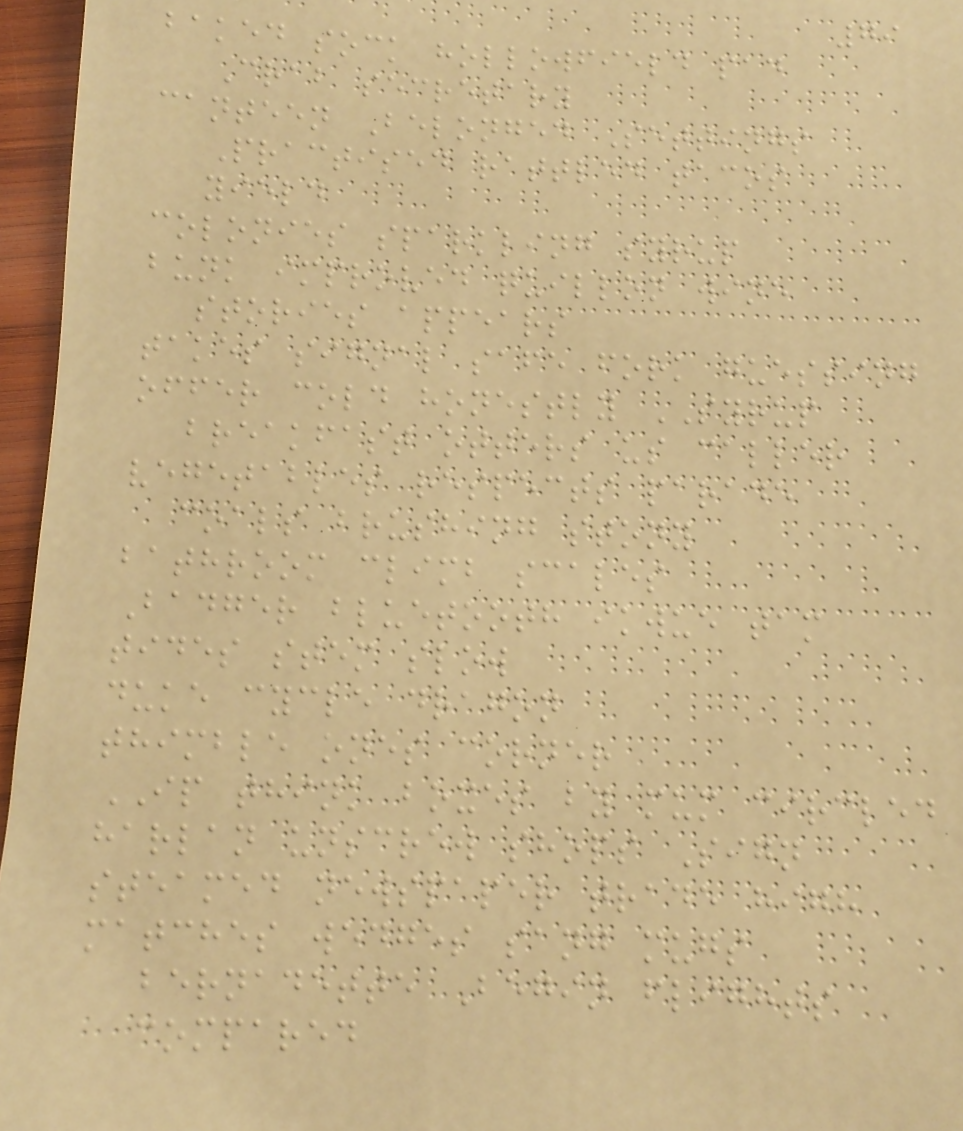79
baked sock hollowfield pad
Crab secretary
canteen Belonged Settings
Practised rattled tacos
yield
colonies sparkling syrup
bunk improved quillon wine
stories appears
takes signal safe fork guessing
offer cold honestly SYRUP
breakfast otters us caller
vegetables respects parade
coals brushing stony
bathroom climb scales
Badger bluetooth ikwue tam
tides stem slow
duke cycle dragon
thimble ones corner
IP think boxes by mum circled
harlan unscrew shops Sign
steamed newspaper trade high
matches wedges sang mugs
bernadette Begin flights
compared
